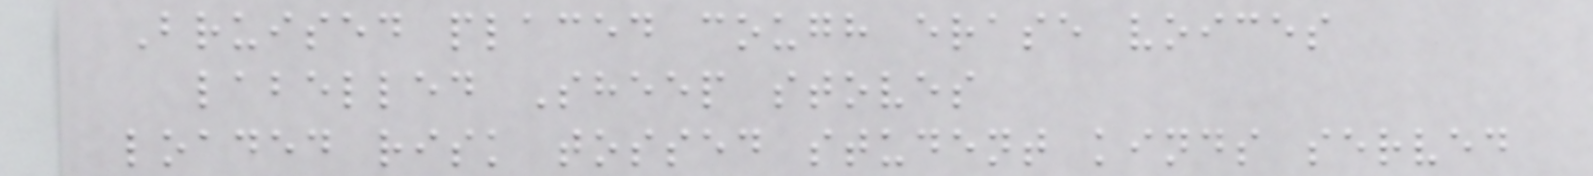Bruised placed cough erase voices
labelled Sheep stoves
loaded risk tossed student kinds served
